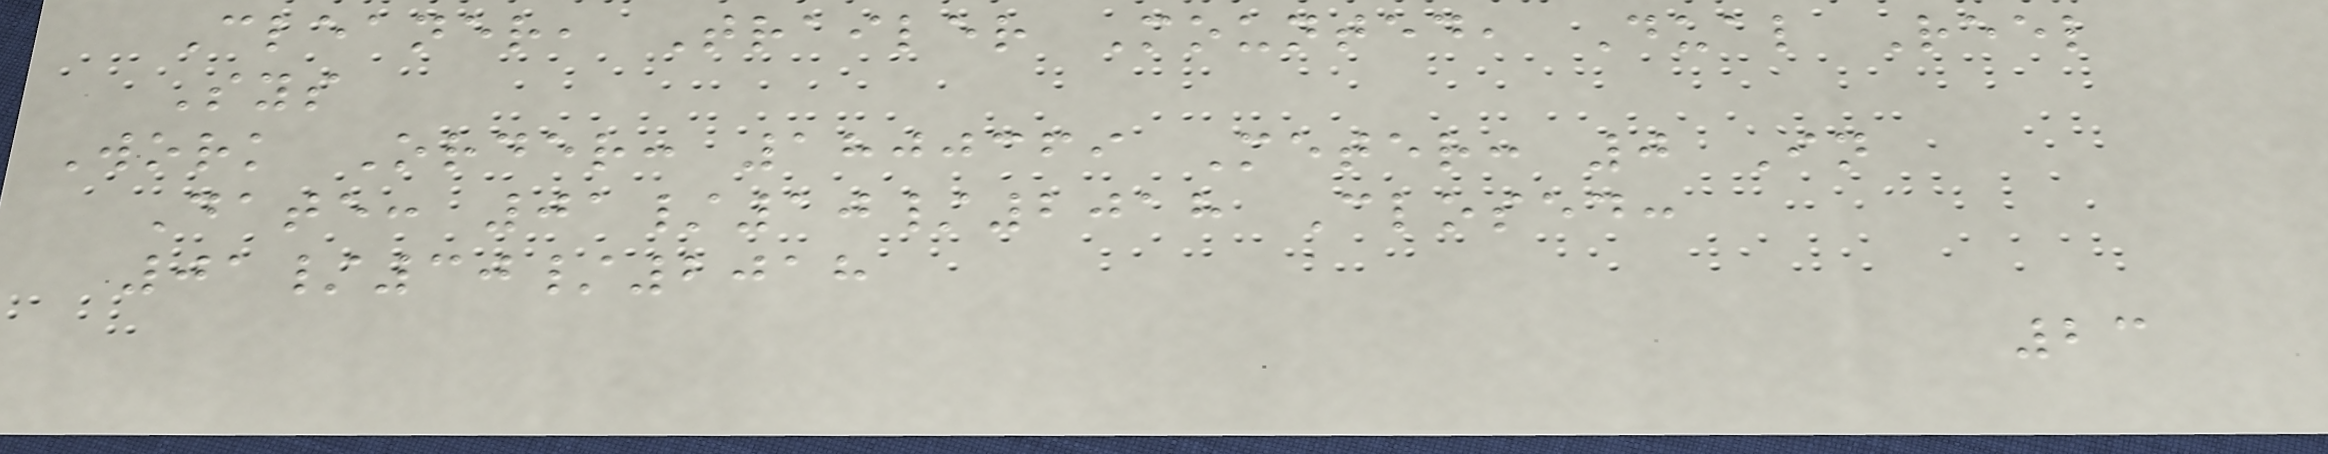Cleaner, Trailer Mounted, Dual Reel
Sys
Work Order: 1800369 Meter: 0 In
Date: 01/10/2018 Closed:
01/30/2018
23
